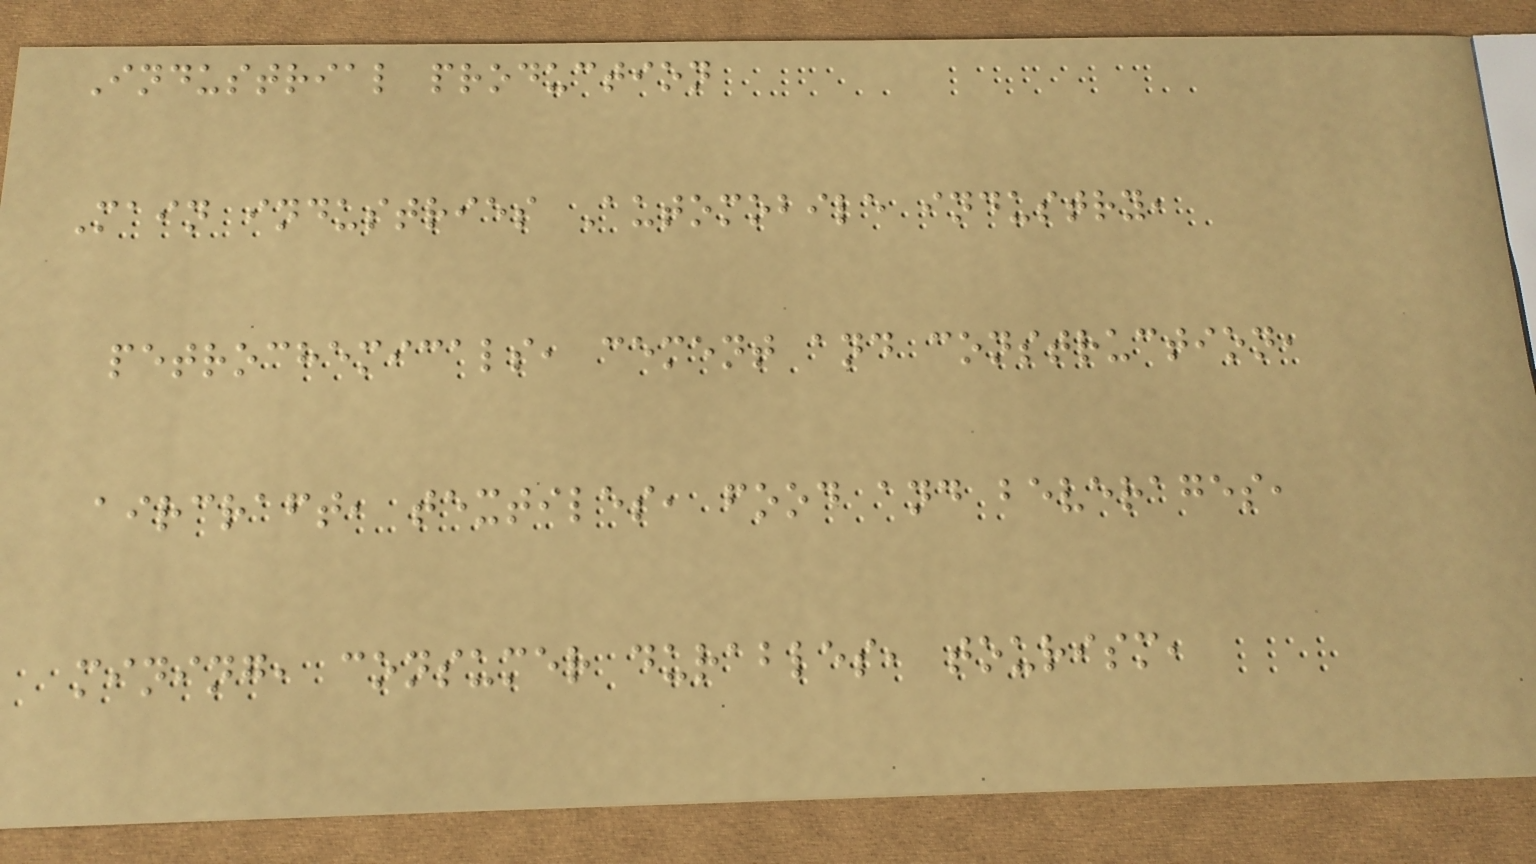Industrial production
Main industries Automobile industry,
petrochemicals, cement and construction,
aircraft, textiles, food and beverages,
mining, consumer durables, tourism,
